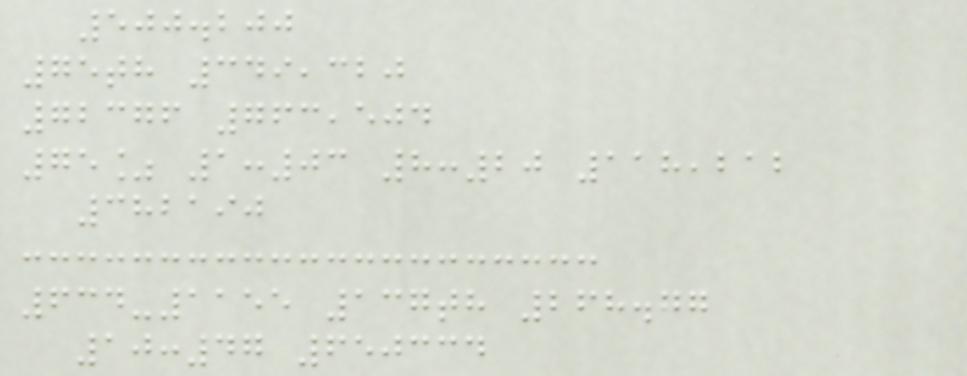500.200
75th 349,320
72376 763,504
75% 1:03 8:20 118,212
382190
634-1155 137th 268.77
10:47 650334
